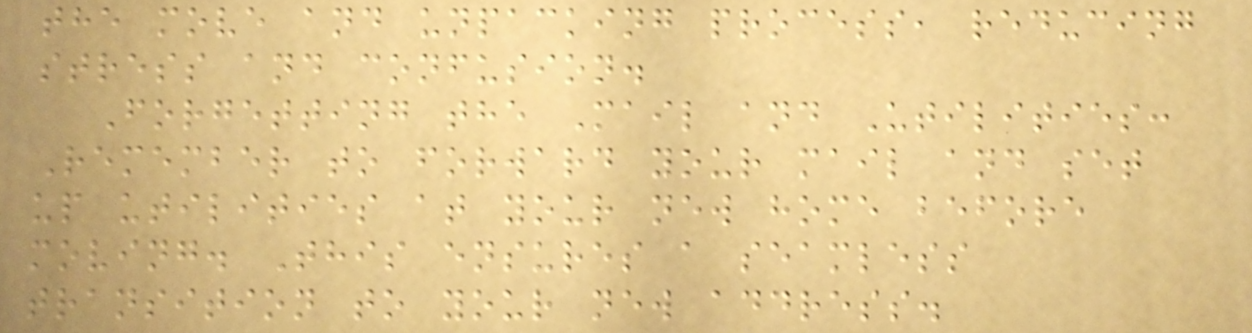the move and unpacking process, reducing
stress and confusion.
Forgetting the Mail and Utilities:
Remember to forward your mail and set
up utilities at your new home before
moving. This ensures a seamless
transition to your new address.
